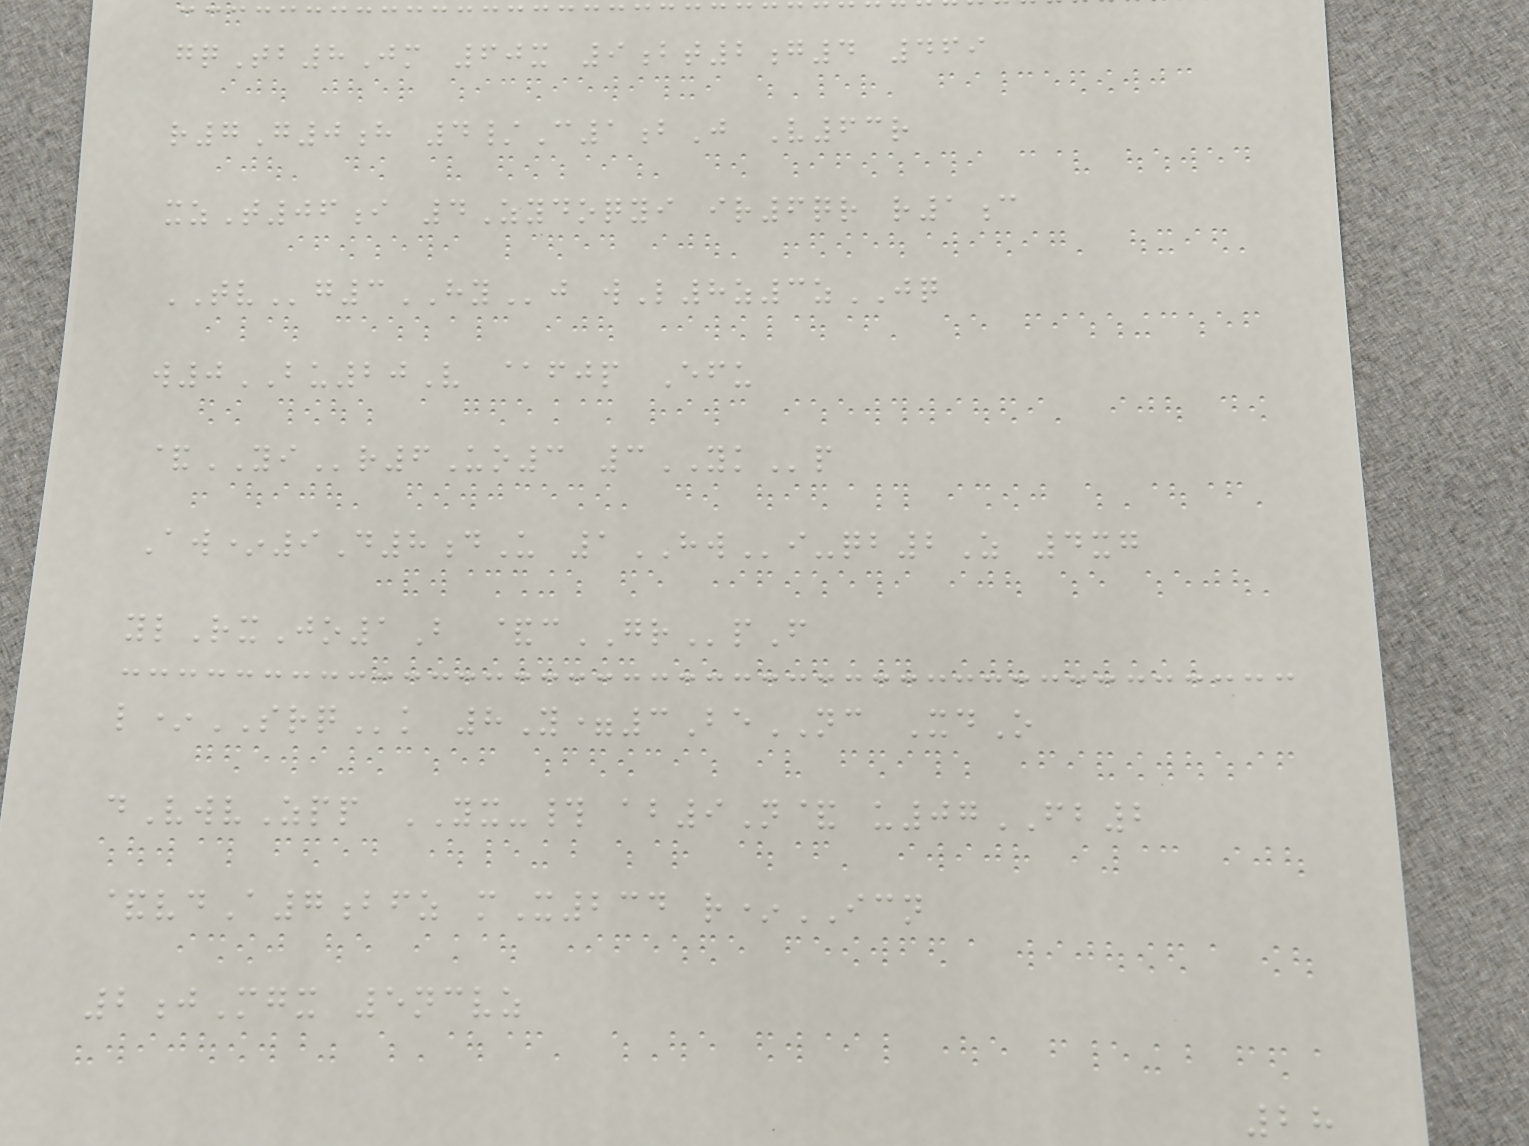gqTb8Jm 60x 9bt2g4 469
r7G0h 4/C1bJ V63r
xzT06i 4Zydoqyi ir6qr r1c
TVg3HYj wL8z3zJQ
w0BU20V @fjp Efu
&YIr6Uo3 3YKp
Aw*9D8dU 1HWi-qb2Z 4xg
ylRxJo1B &cGRpF
l*SRQk 8Y=3BeNC XdO
dVwvZpp YX-# ab9N& u07FB2
&vdA7bfz mX234 r*ICN
2jMgx 5ncvz
28
